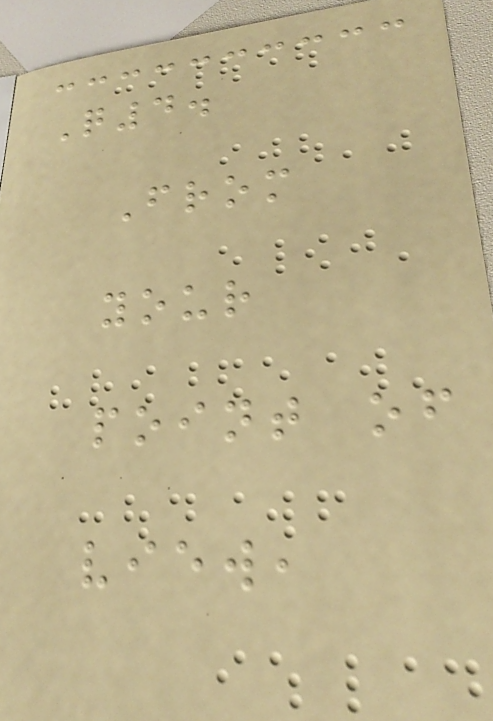Q4.
From
your
point of
view,
